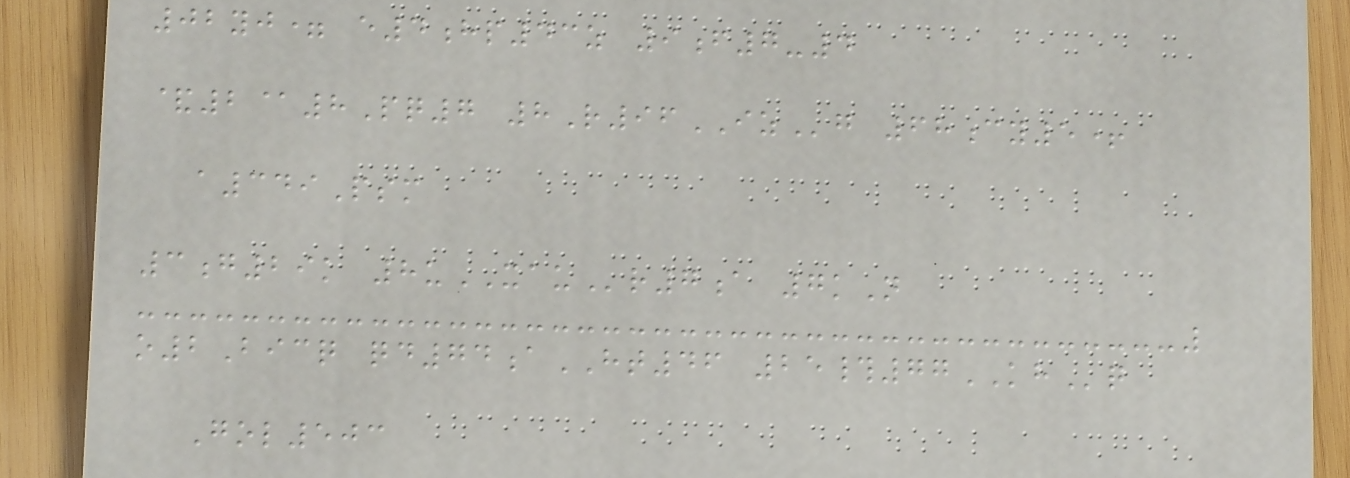02yj= e4hp43z 9f7-4
&2@8Pq7 8R96IZg 68cy5+
a349Psm
3g29k 8uXAUr7a 7kN
o2Bicq qd74aHT46 25#77KHq
Gol503
